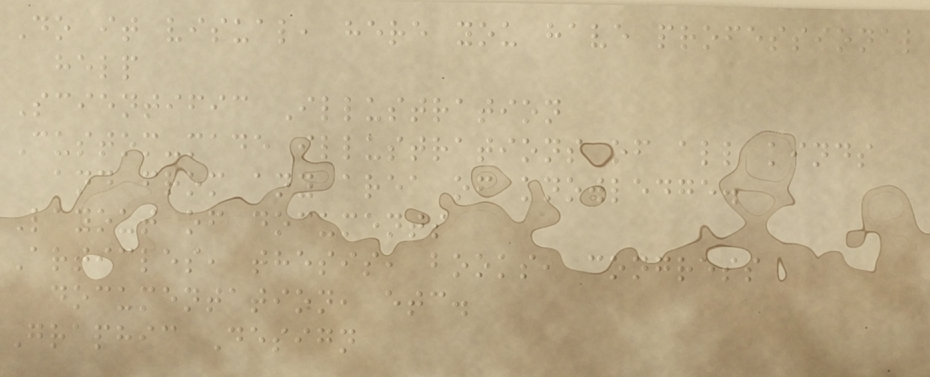Do it visual, here you have professional
help
Scientific Illustration
Custom-made illustrations of all kinds
and from any area of knowledge.
Layout of documents
Articles, thesis, books, congress
documentation, etc.
Graphic Design
